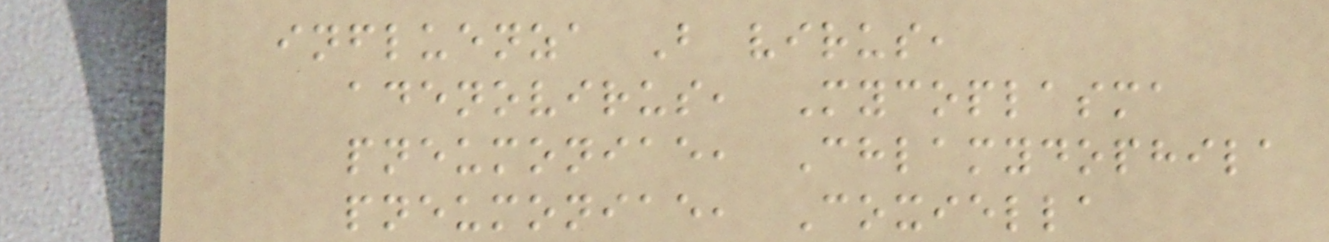influenza B virus,
adenovirus, Mycoplasma
pneumoniae, Chlamydophila
pneumoniae, Coxiella
